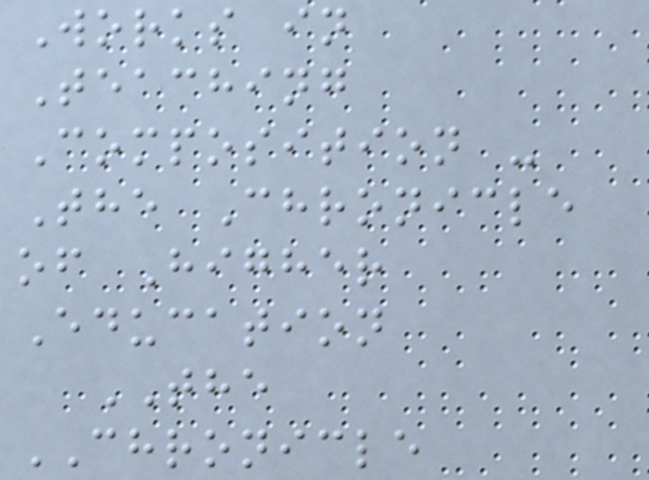Works in
Teaching
Composition -
The Chronicle
of Higher
Education
THE
CHRONICLE
